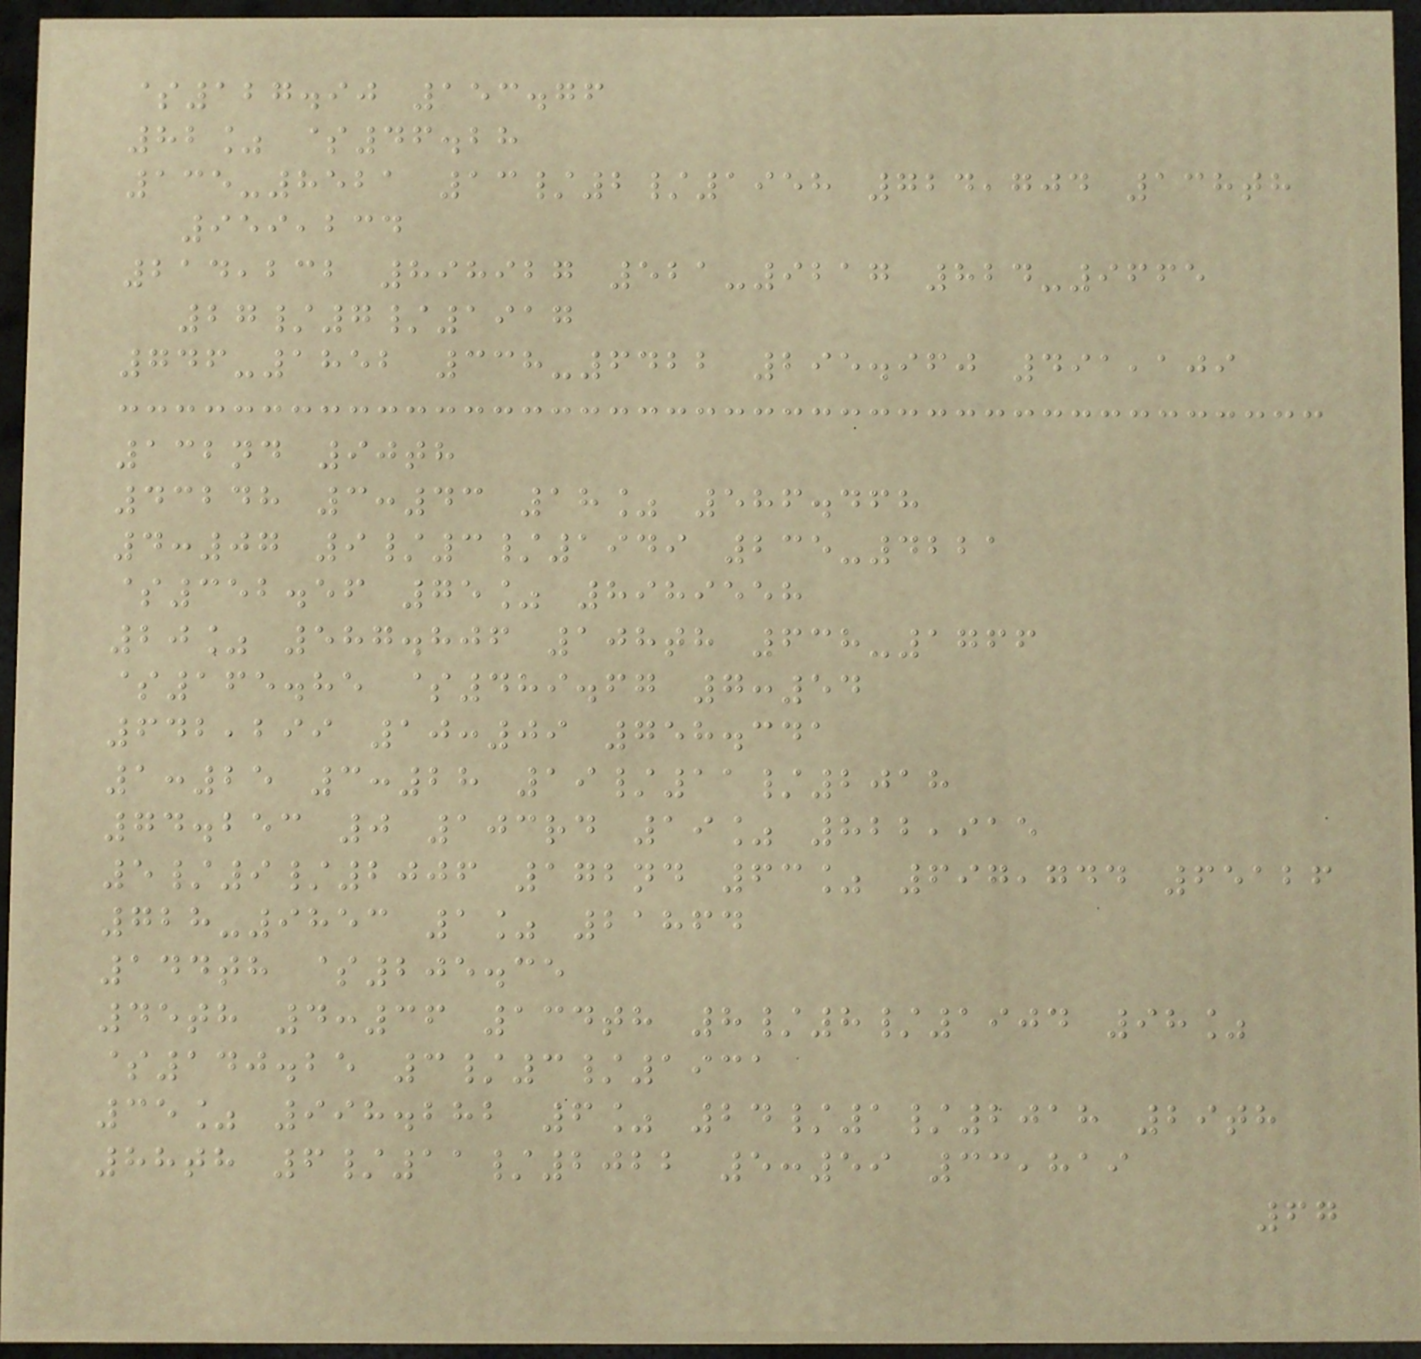$127.90 153.76
82% $46.28
135-8521 13/2/1958 724,704 138th
959,234
214,232 898927 521-9217 824-9665
27/7/1917
746-1852 338-6422 295.960 491,109
132nd 90th
43248 3:43 18% 586.468
4:07 9/3/1949 235-4221
$352.56 75% 8989558
20% 587.806 108th 638-1766
$165.85 $489.67 7:54
642,299 10:09 758.341
1:25 3:28 19/11/2018
74.253 0 103rd 19% 822,915
5/9/2006 172nd 63% 697,744 65126
728-9853 1% 21864
144th $205.35
45th 4:36 134th 8/8/1904 98%
$140.25 3/3/1931
35% 998.282 6% 24/1/2018 29th
88th 6/11/2022 5:59 33,819
67
